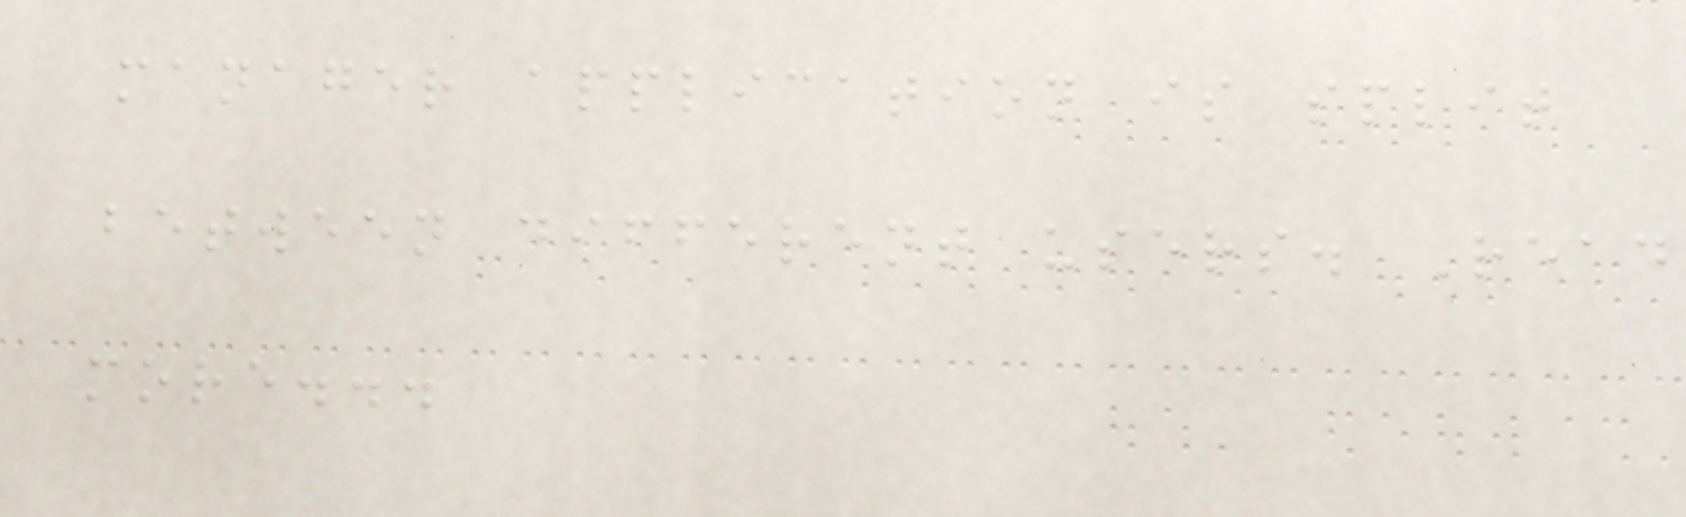manager application is split
between different users. Read
more...
